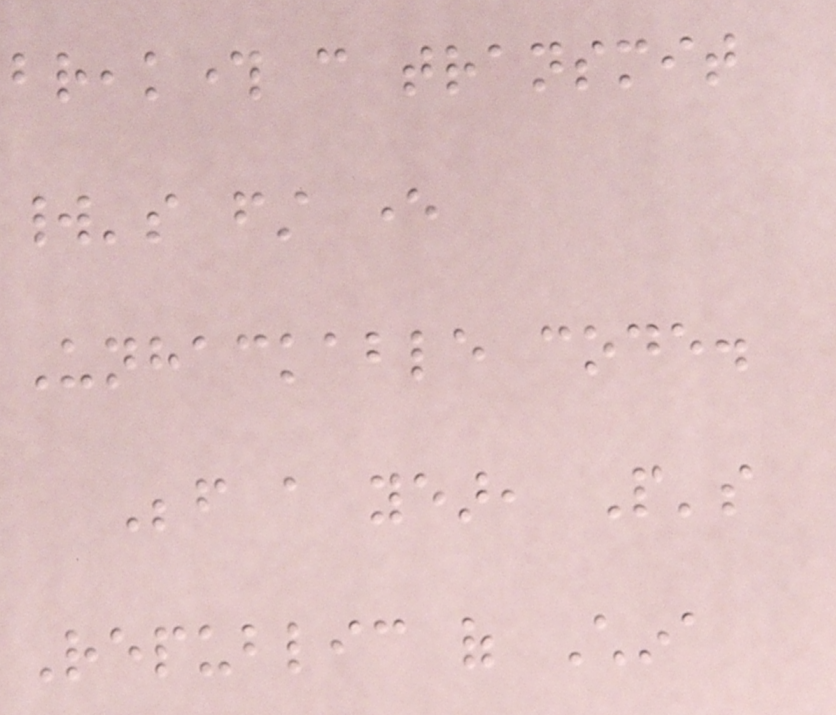breakthrough can transmit
world's first ever
Unhackable code.
Before a year, People's
Republic of China
